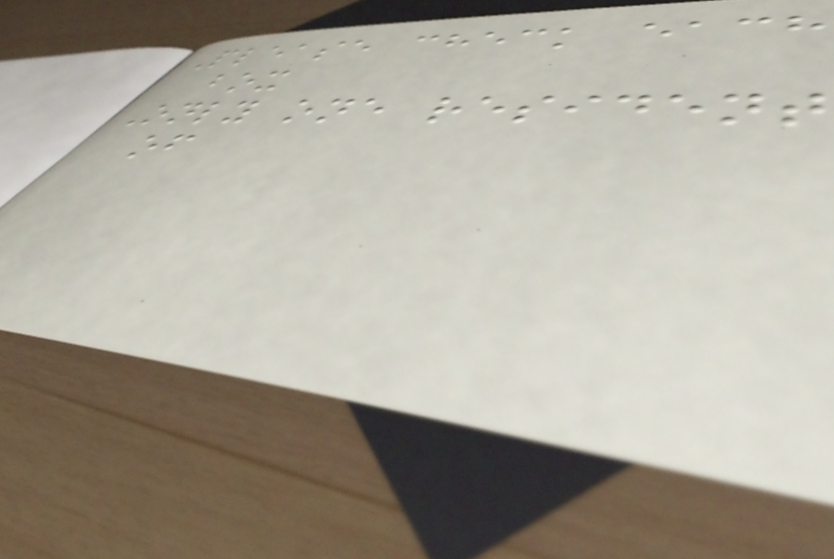Please check each
box
Only one resident
of
